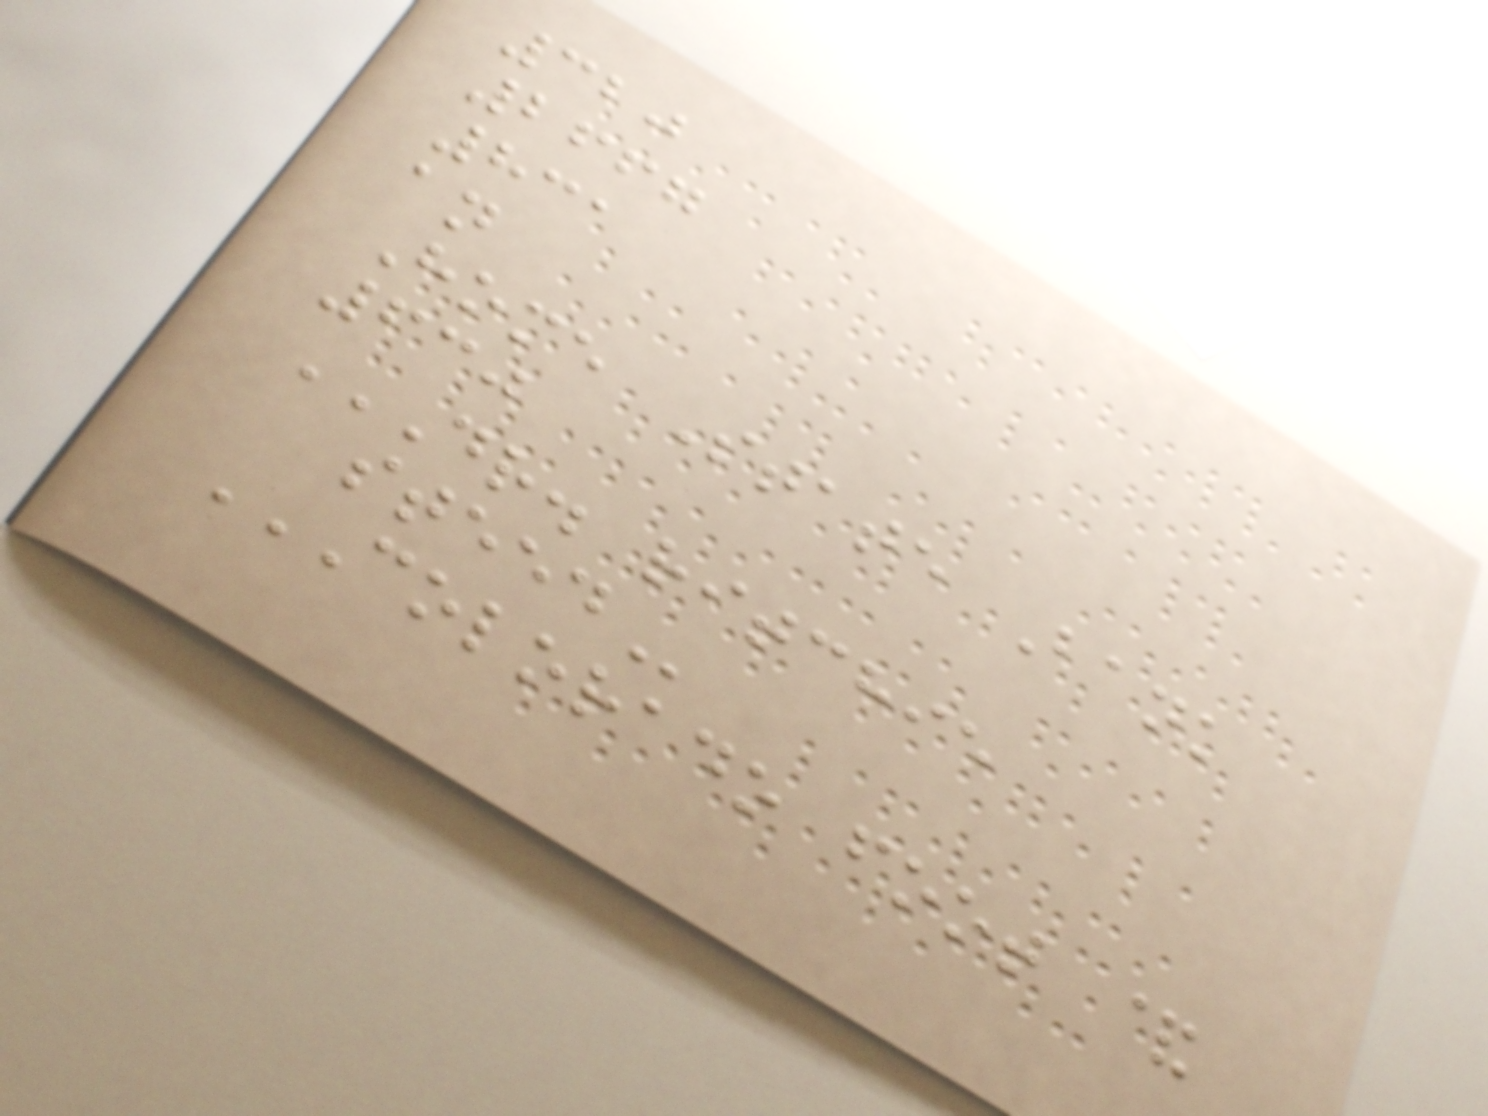320
2667
831
an
Home State Bank
630
DR. RITCHIE
STEED
COLORADO FOOT &
